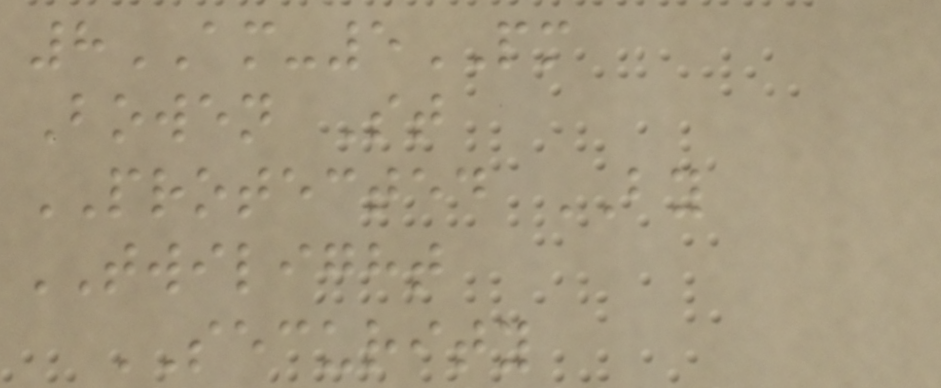8AM-5PM
Bowen St
PROTECTED BY
TWILIGHT
SECURITY
